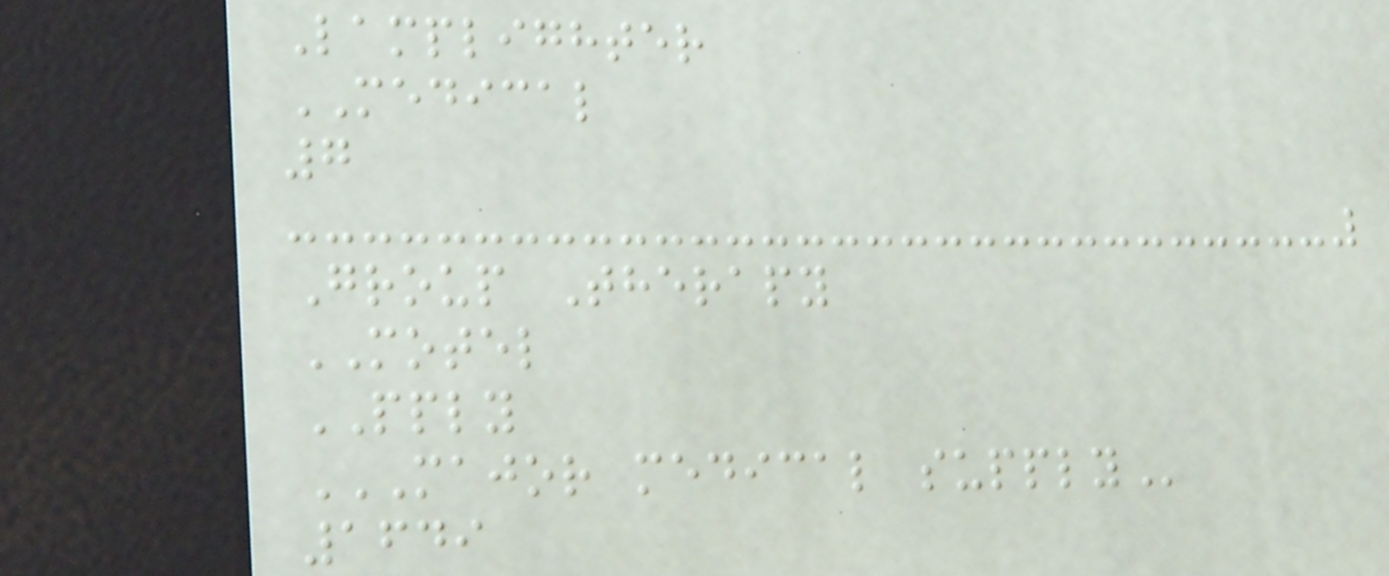Lamplighter
MEDICAL
7
Group Therapy
MOTEL
PPLY
MAJOR MEDICAL SUPPLY
1649
